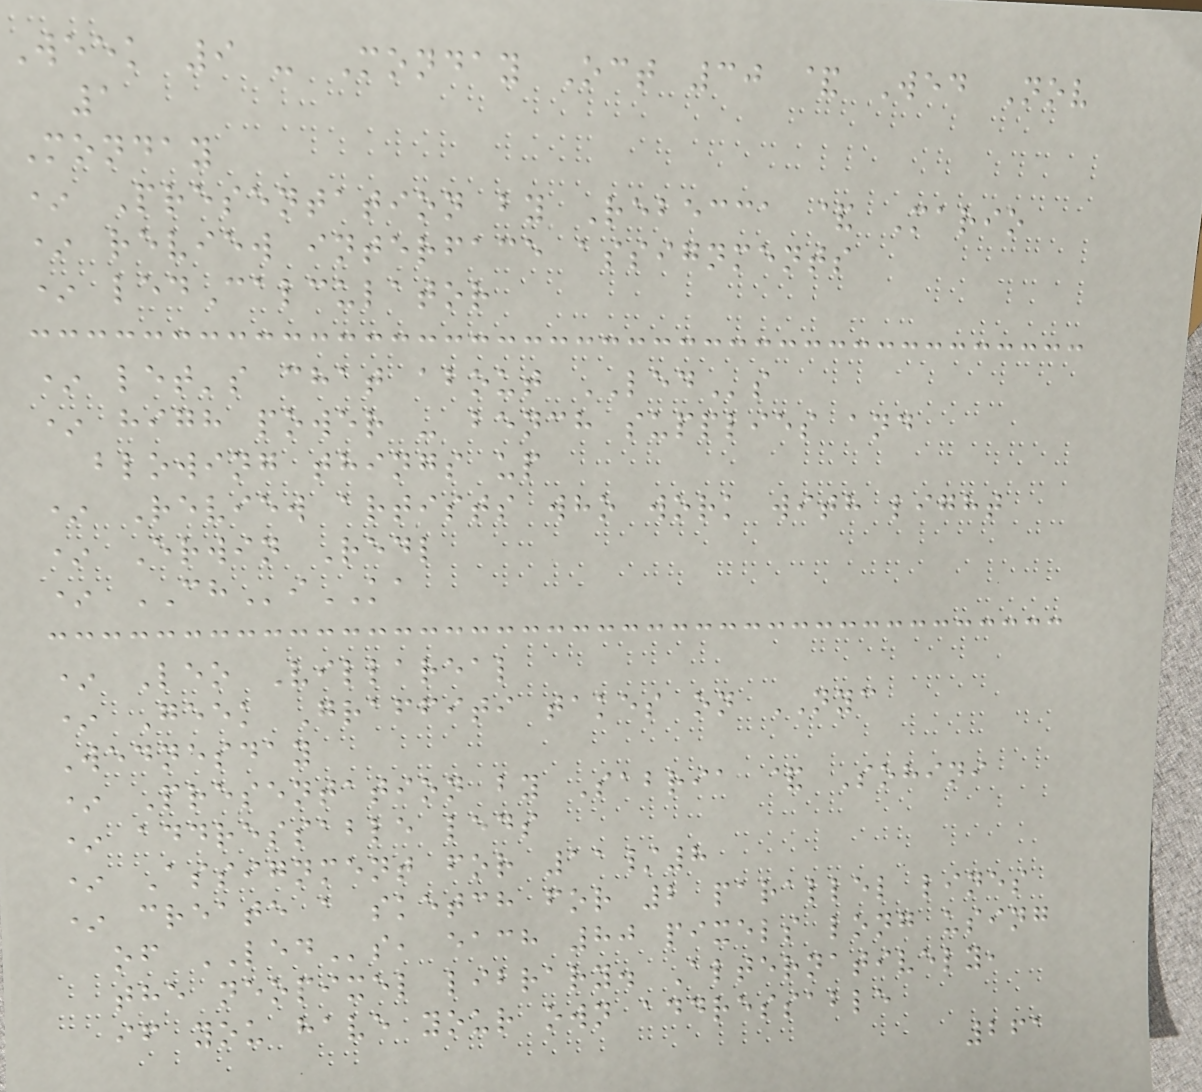Week 9 - Monday Oct 30 & Wed Nov
1
Monday
* Presentation by Rebecca & Mario
* review interface assignments
* ledCalculator
* let's chat about LEDs
* high power - bench supplies and
blowing things up
* Review artists who work with light
* Erwin Redl
* CHiKA
* Leo Villareal
* Geek Graffiti takes on NYC
Wednesday
* Presentation by Sabria & Sohini
* addressable leds
* Assignment for 11/8
* create a sketch for 2 parallel lines
of LEDs, each 80 pixels long using
the neopixel library. Alternatively,
if you have your own addressable
261
